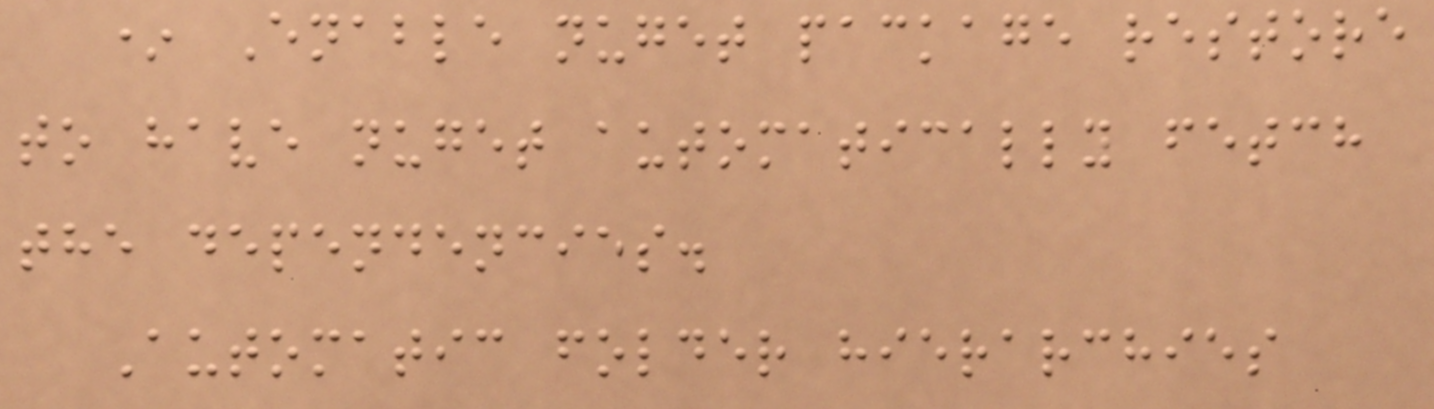* Enable nuget package restore
to have nuget automatically fetch
the dependencies.
Automatic folder hierarchies
